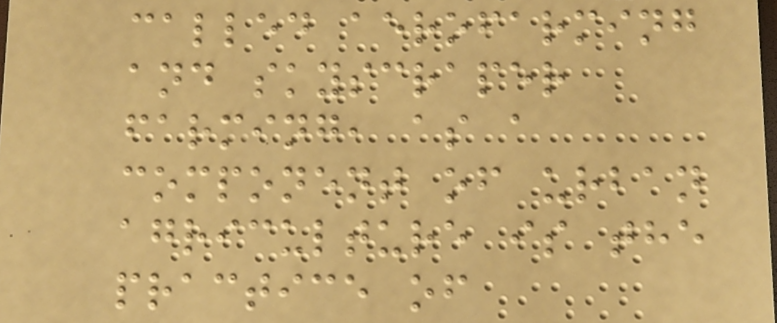called aerofarming
and skyscraper
farming, as a
component of urban
agriculture is the
practice of
